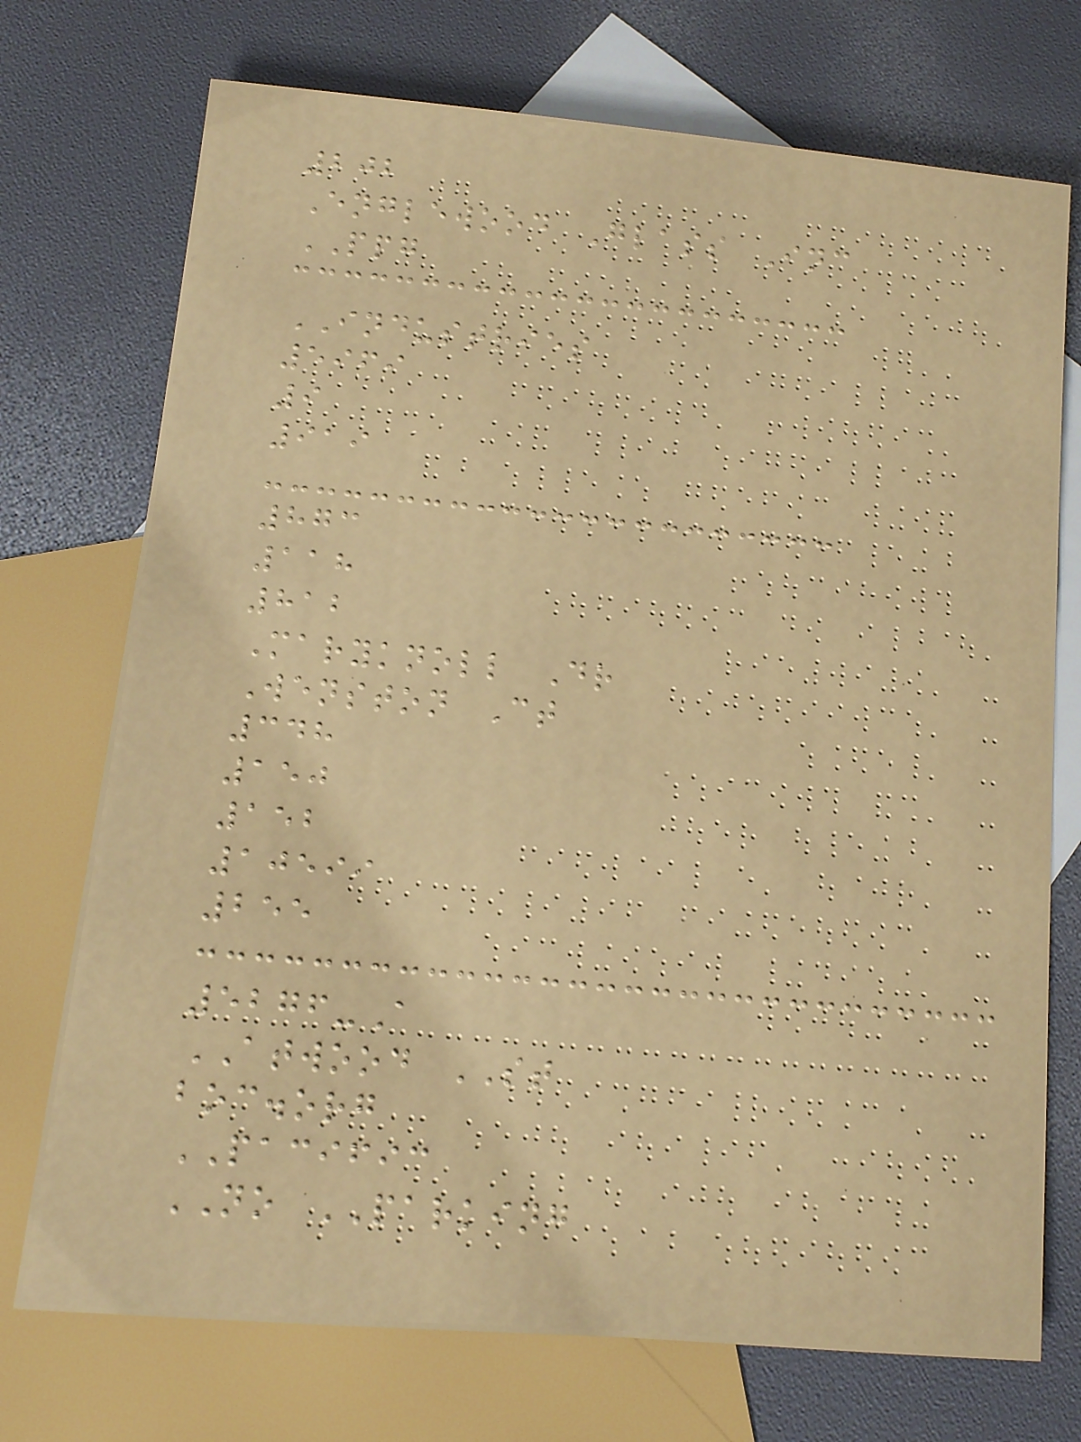202
Englewood Glass Inc
PPG
INDUSTRIES
5969
9
919
873
118
812
Maryknoll Dr
Wenston Ct
348
150
152
10599
255
5276-A
ATWOOD ST
boc.org
PACIFIC
NO PARKING
